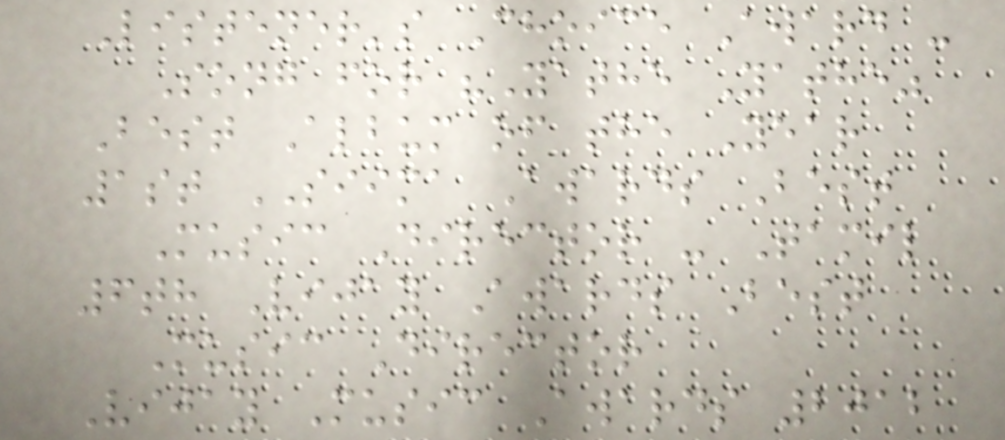Listener's Choice Award -
Song for "Yathe Yathe"
Best Album of the Year
1st SIIMA Awards Best
Music Director - Tamil
6th Vijay Awards Best
Music Director
Vijay Music Awards 2012
